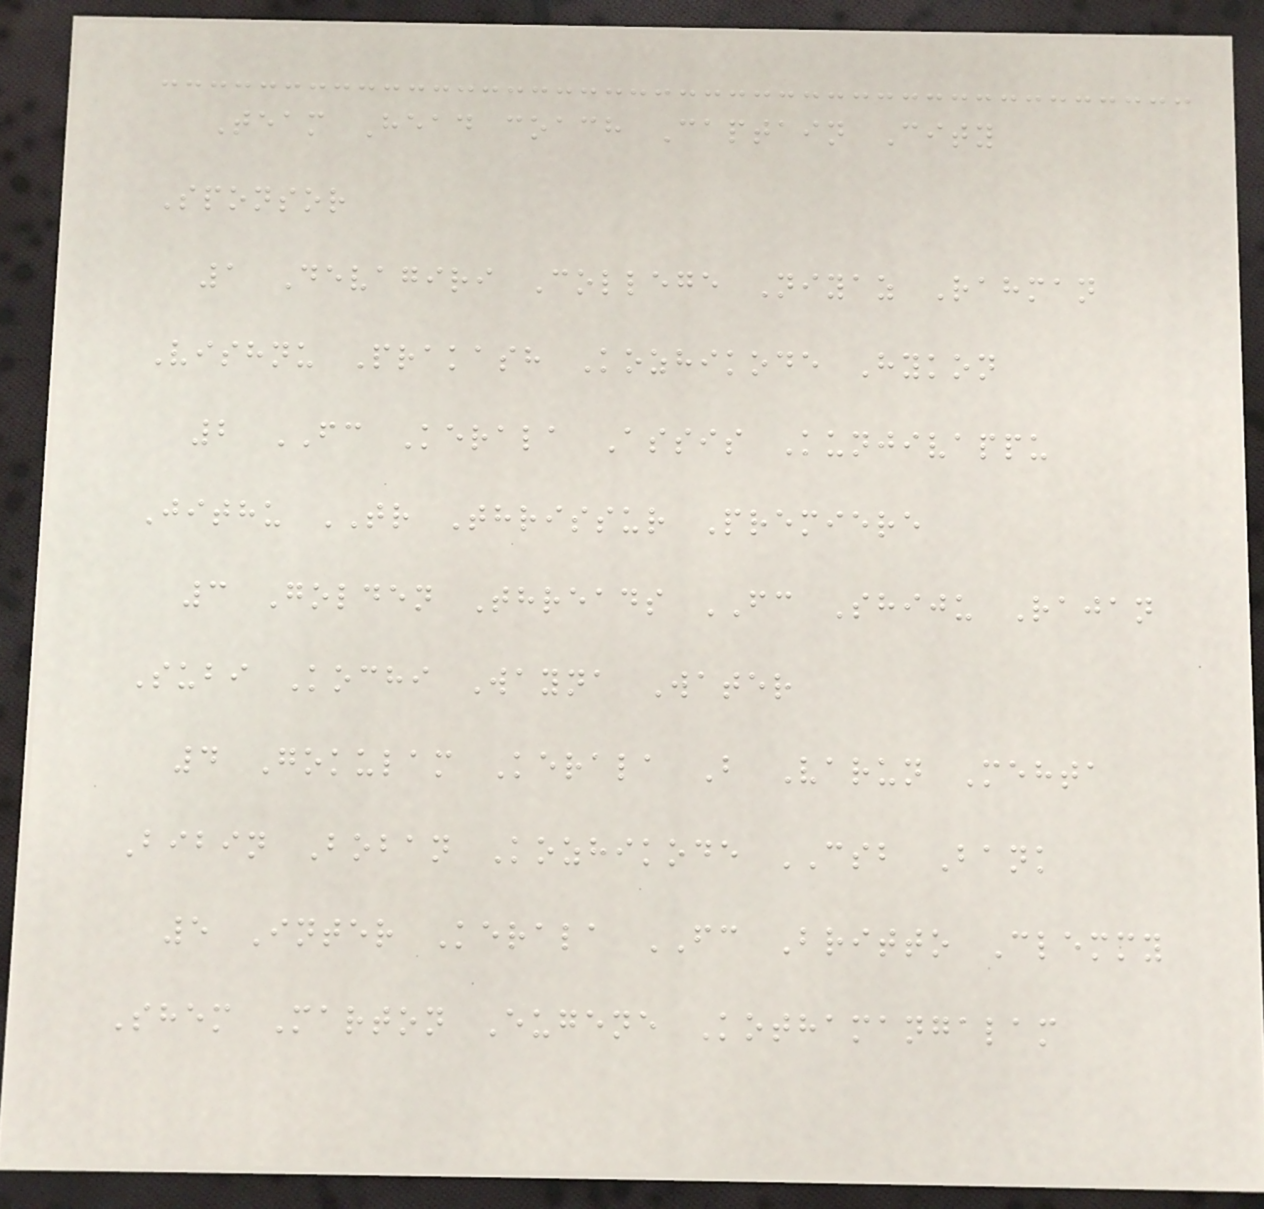Team Head coach Captain City
Sponsor
1 Devagiri College Niyaz Rahman
Vishnu Prakash Kozhikode Hykon
2 FC Kerala Assis Kunjivappu
Jithu TR Thrissur Premiere
3 Golden Threads FC Shiju Rajan
Subi Kochi Wayna Water
4 Gokulam Kerala B Varun Mehta
Bibin Boban Kozhikode CSB Bank
5 Inter Kerala FC Britto Clemmy
Shem Marton Eugene Kothamangalam
